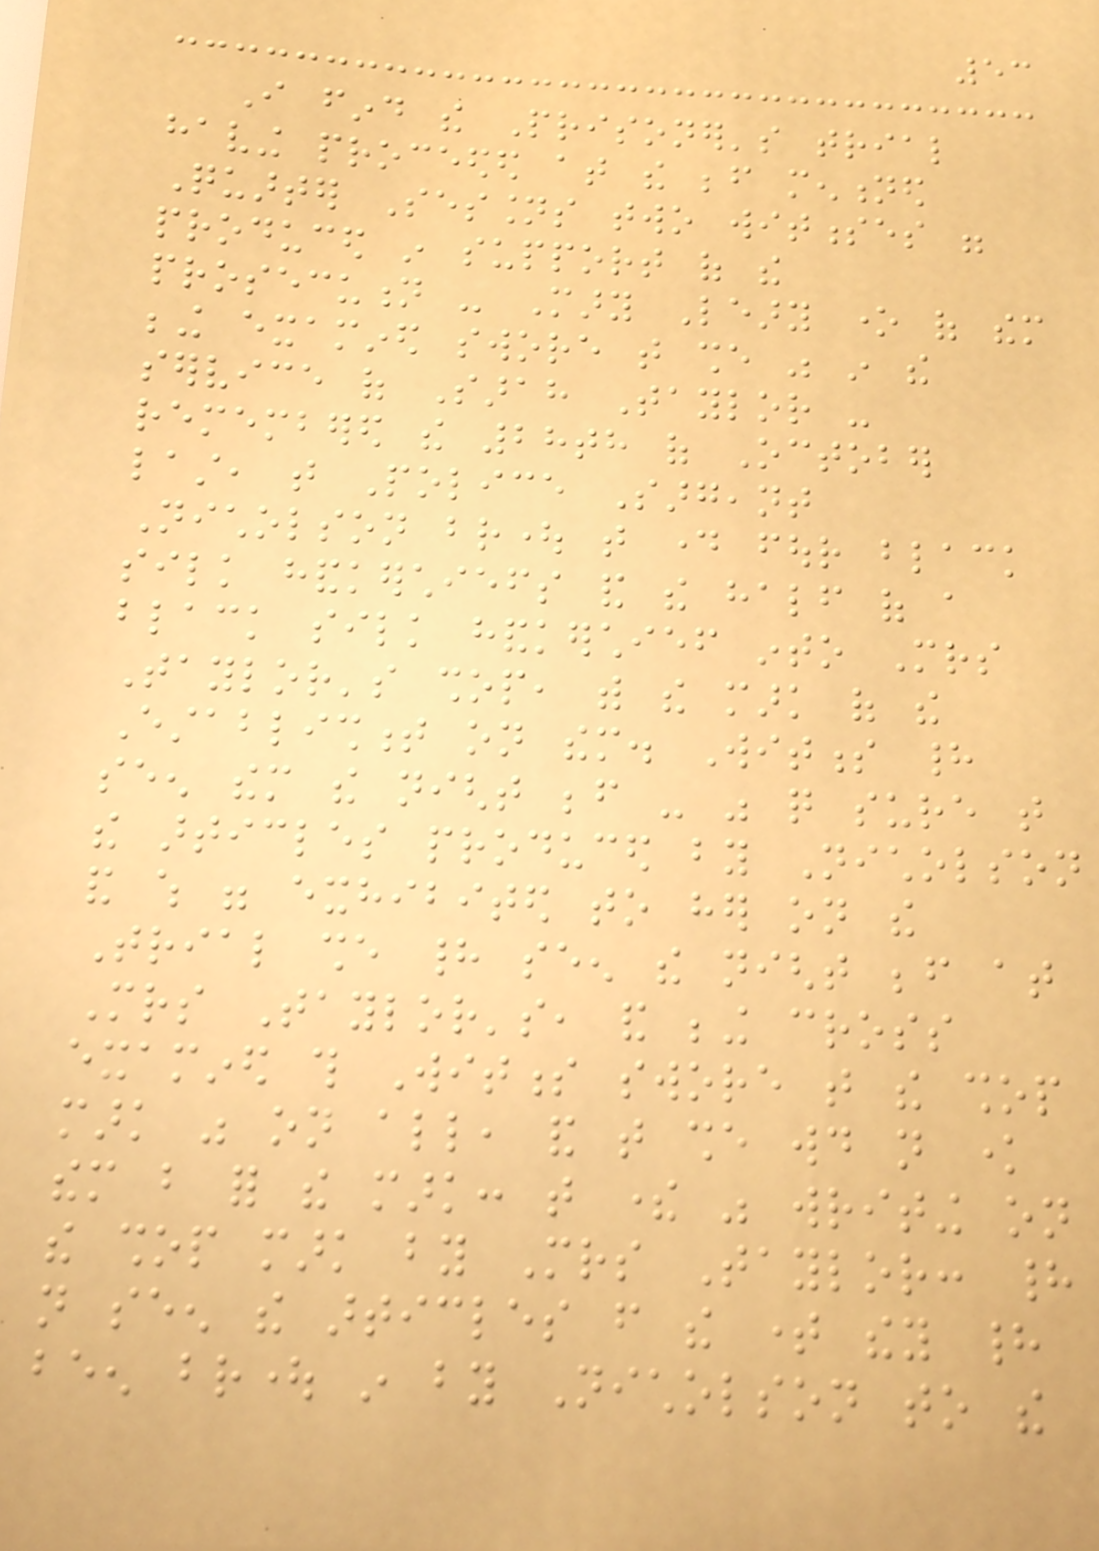53
I find the Prisoner's trial
having proceeded at the before mentioned
Quarter Sessions two witnesses were
produced in support of the
prosecution - Mary Leary one of them
being examined swore that she was in the
service of Sarah Taylor -
remembered the 28th of October
last, that Police Sargeant
Nicholson brought that day four black
silk handkerchiefs and the half of a
black silk handkerchief into Mrs
Taylor's shop, with the mark of the
Establishment on them. Witness had
seen them the night before - was quite sure that
the articles produced by Nicholson
and which were exhibited to her on the
Trial she had seen the night before at
Mrs Taylor's, and being cross
examined this Witness swore that the shop
mark was on all, and that she would not know
them but for the mark: that there was writing on
the shop mark by Mrs Taylor: had
not seen the articles from the time they had
been brought in by Nicholson to the
